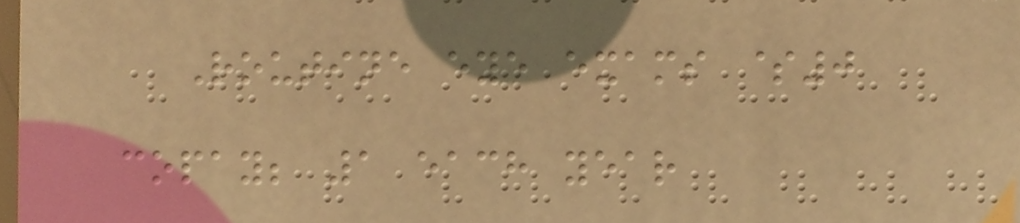Routine eye exams $0
copay; 1 each year
